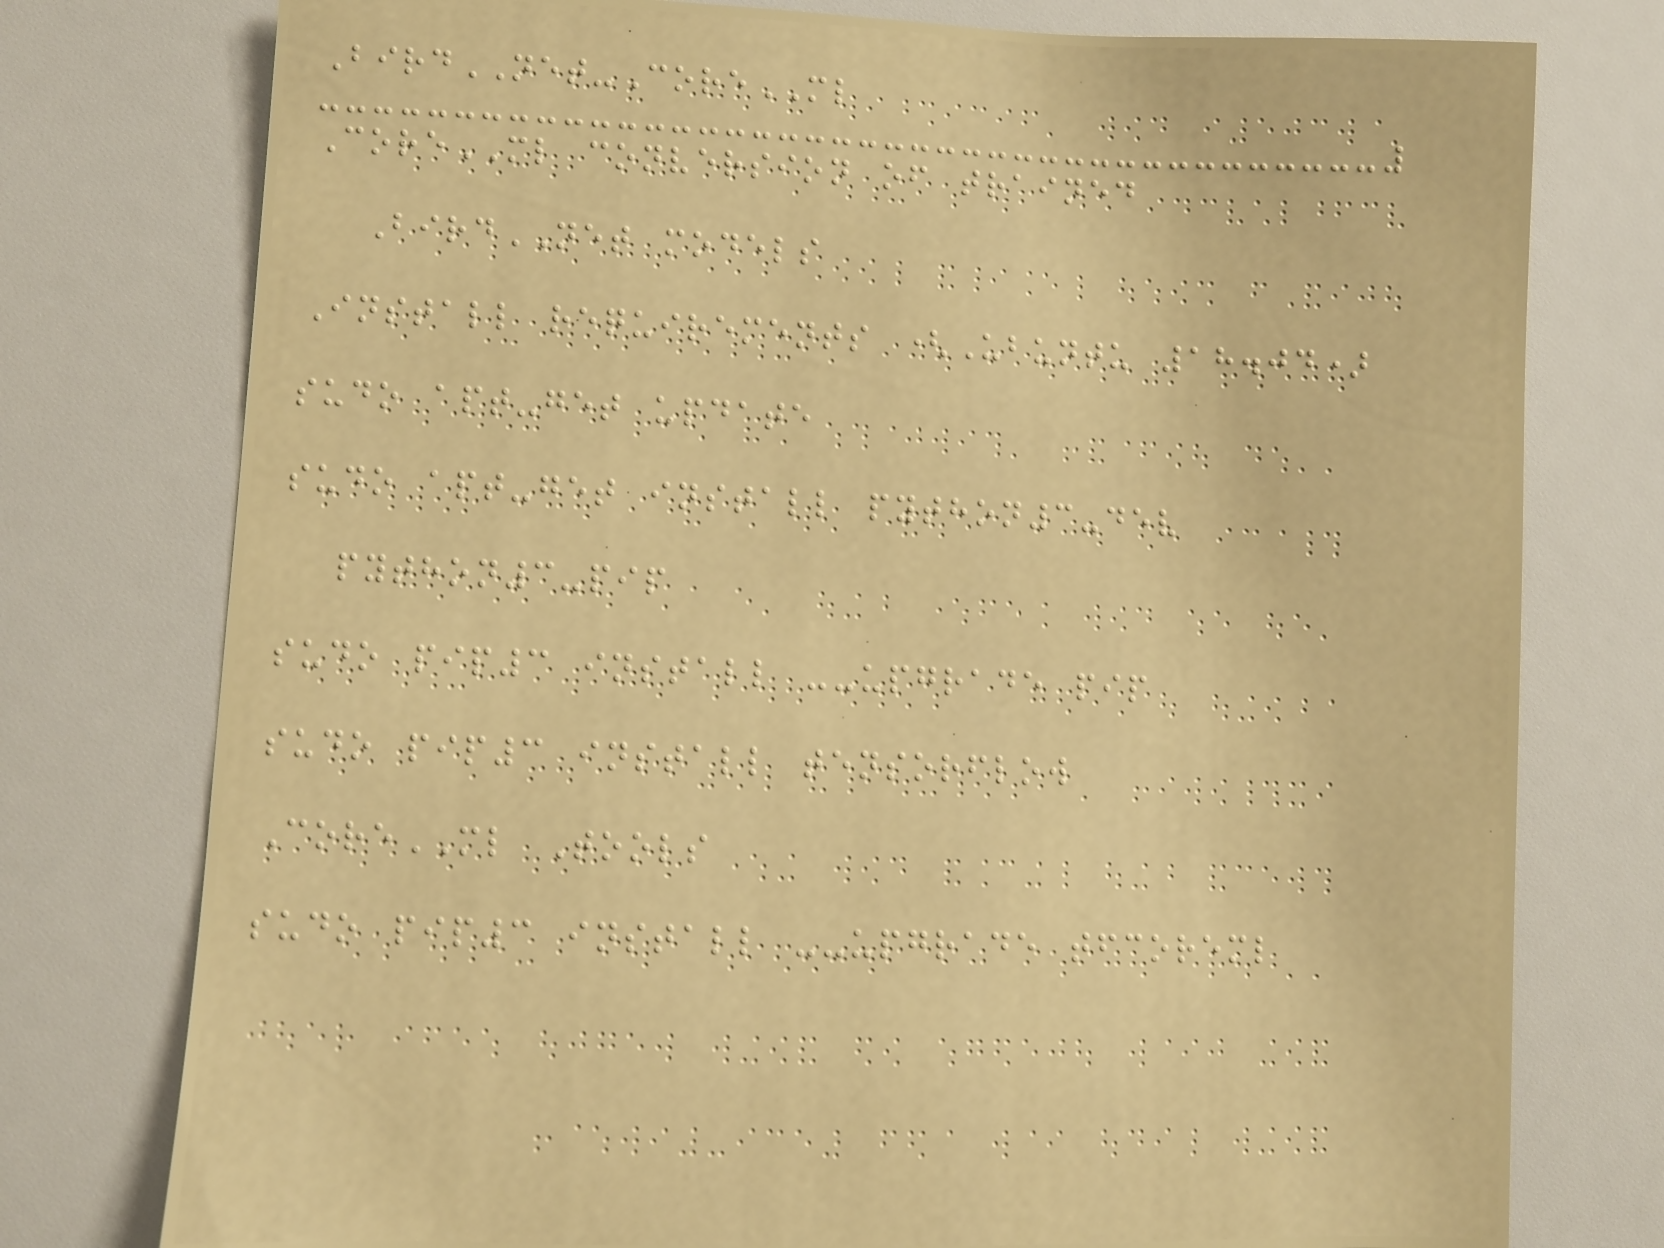BirdNET-CoreML
CoreML conversion of trained
BirdNET models
Install requirements (Ubuntu 18.04)
sudo apt-get update
sudo apt-get install python3-dev
python3-pip
sudo pip3 install --upgrade pip
sudo pip3 install tensorflow
CoreML Tools
sudo pip3 install --upgrade tfcoreml
